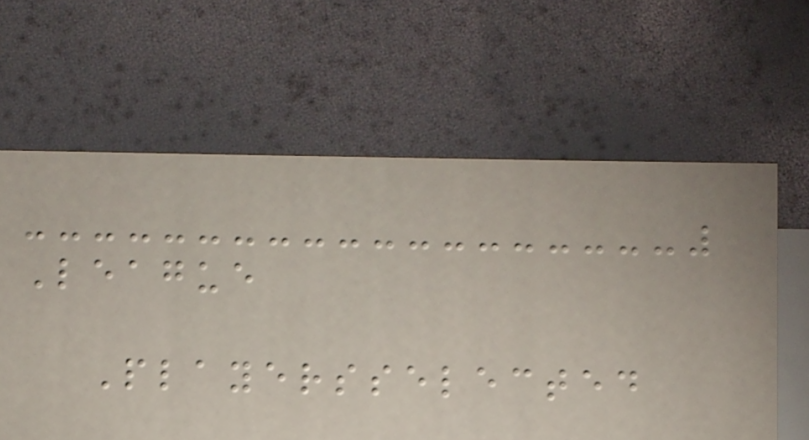League
Playersselected
